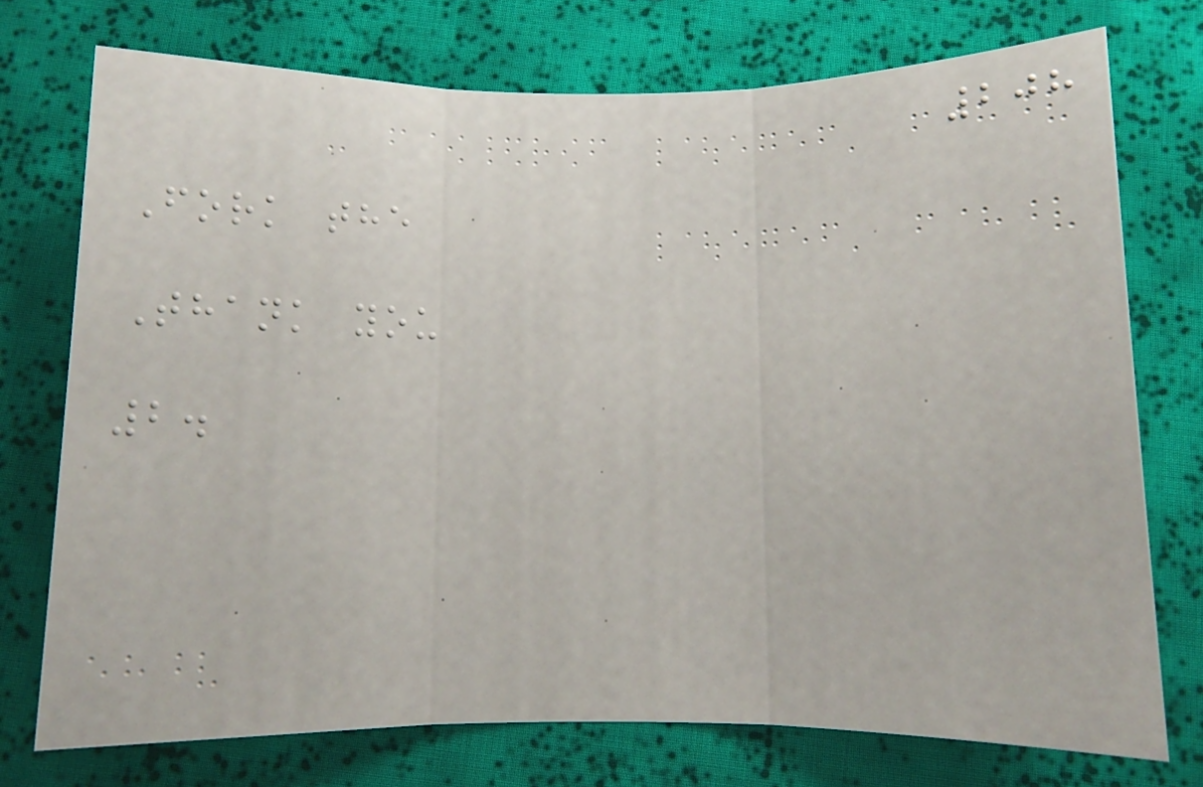208
Fork the
Thank you
2.
